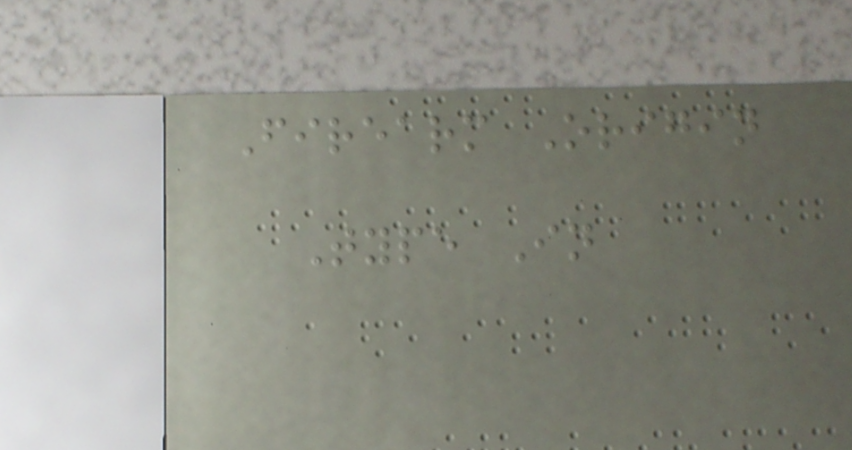Firearm Origin
Type In
